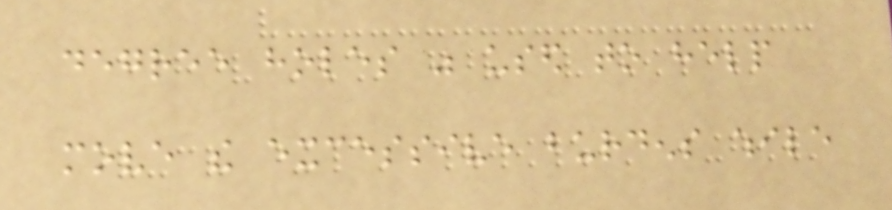degree holes was used to help
move the excessive burdens while
